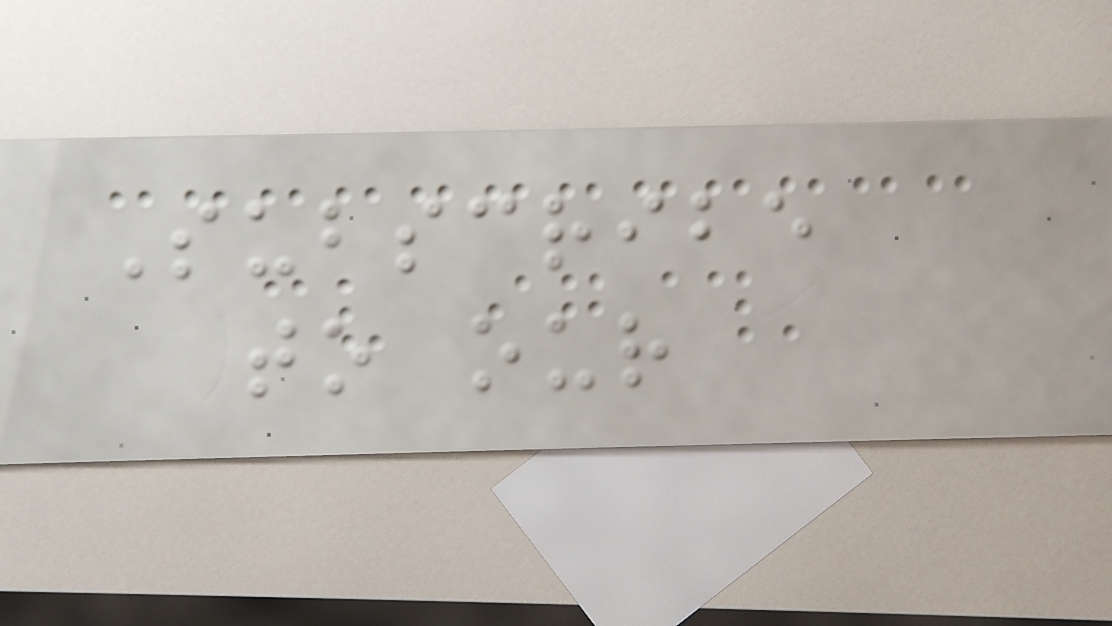Subscribe
to our
